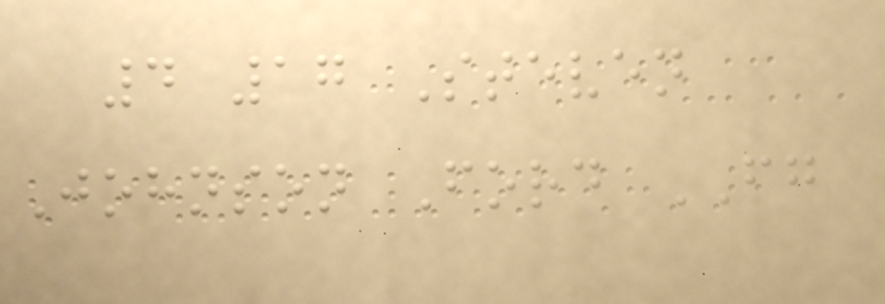4 17 Steven
Johnson Ford FG
